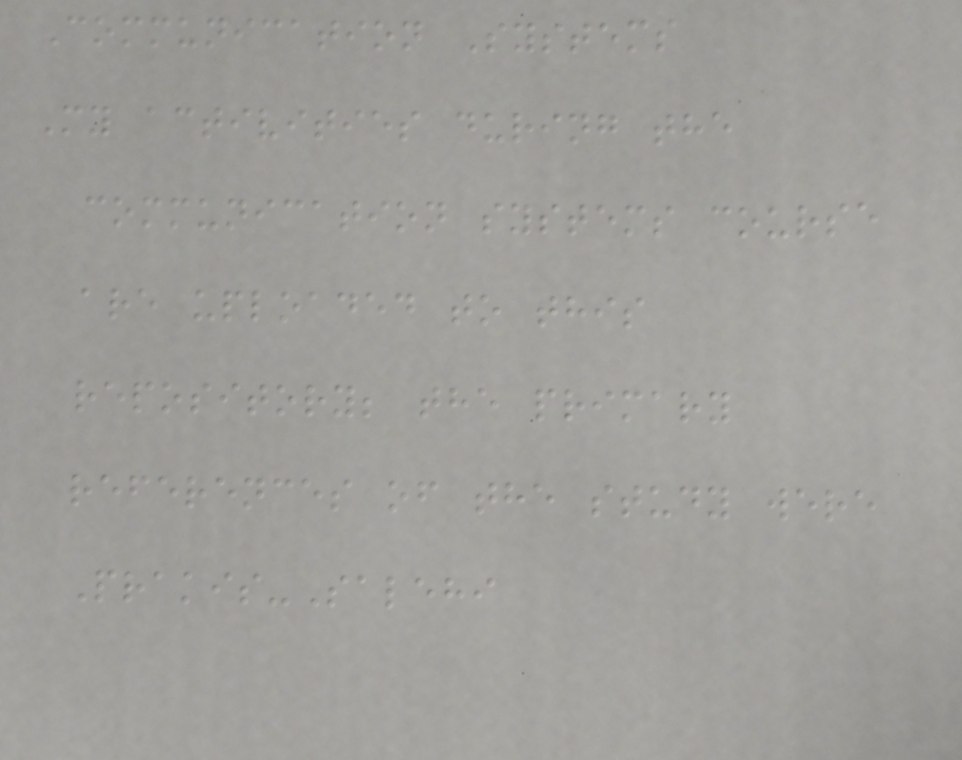Communication Systems
My activities during the
communication systems course
are uploaded to this
repository; the primary
references of the study were
Prakis-Salehi
